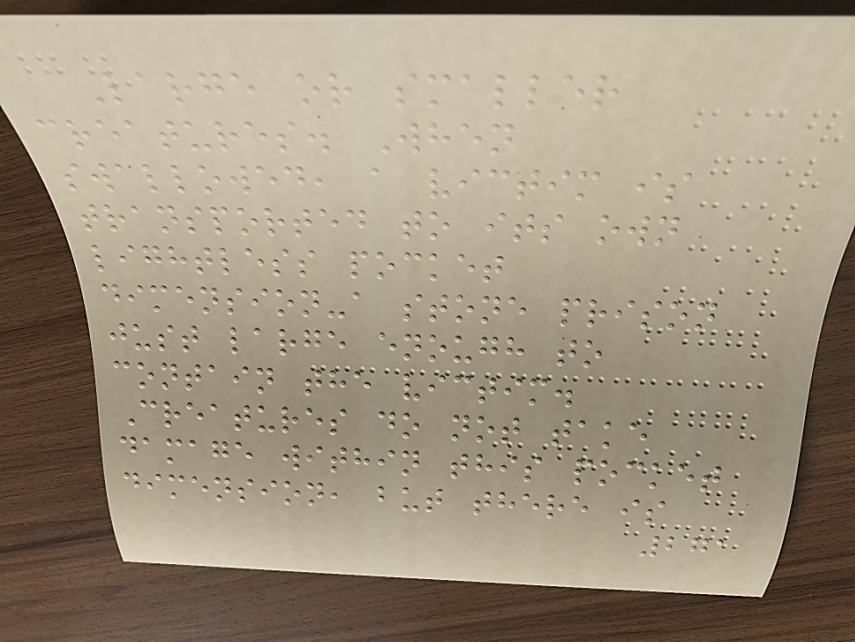Large or smaller
creatures. When
swallowed, a victim is
transported to its own
lightless pocket
dimension-a stone prison
just large enough to
contain the victim.
Creatures do not take
damage within this pocket
dimension, but there is
271
